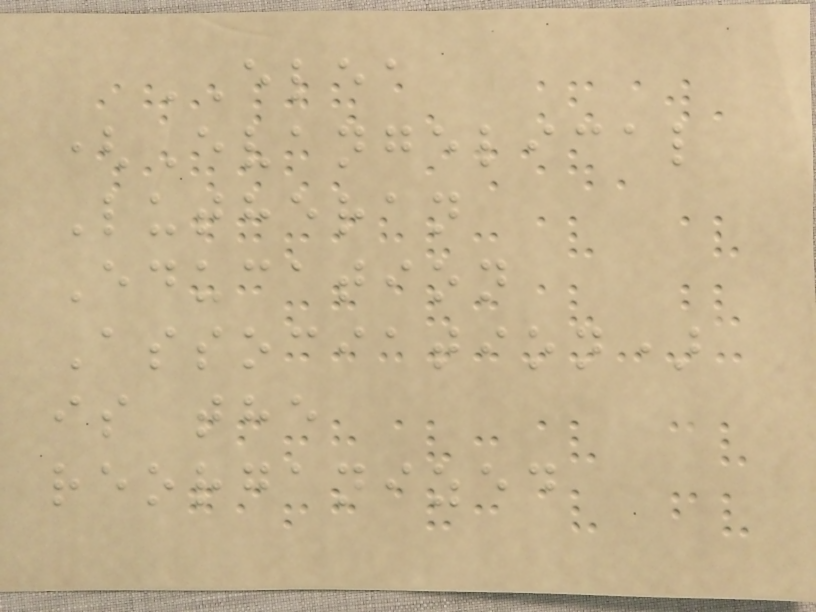ELEA
(Evangelical
Lutheran
Education
Association)
is the
reorganized
